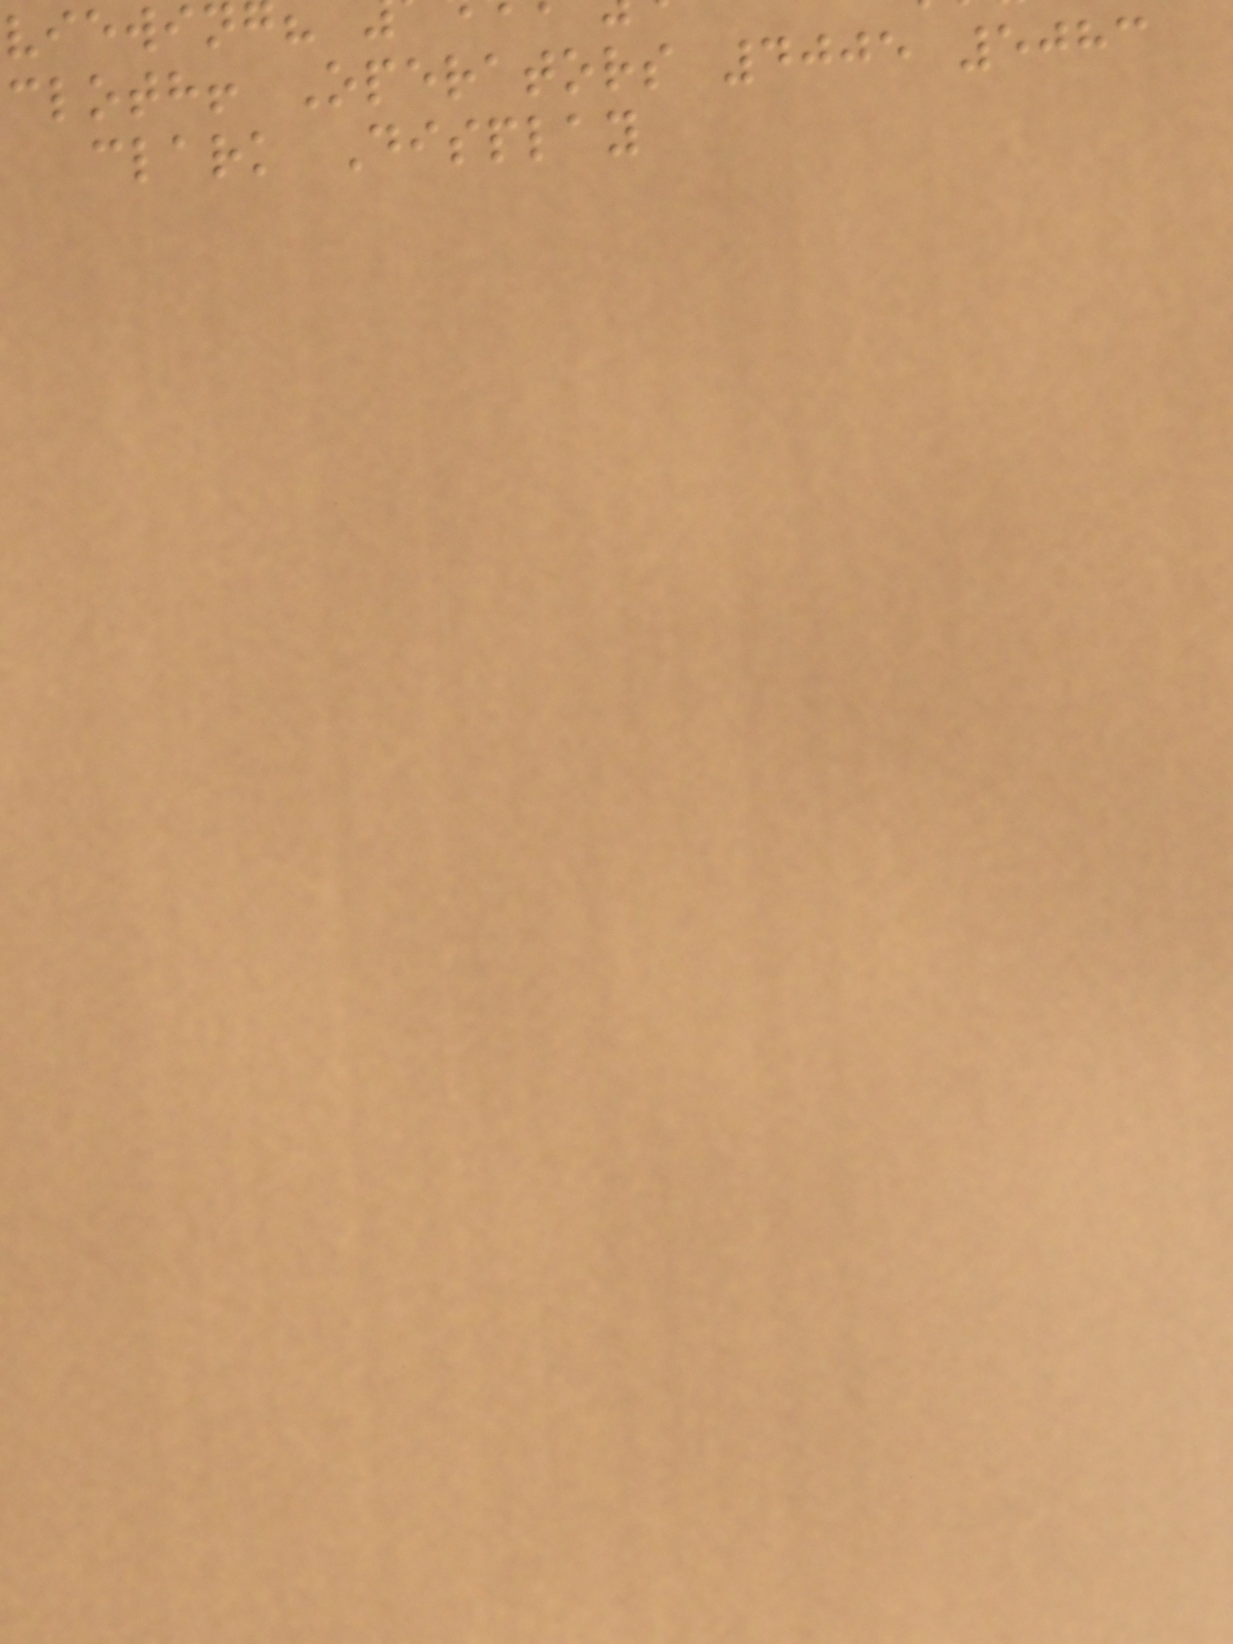cloth! Operators 4005 5083
clark Display
